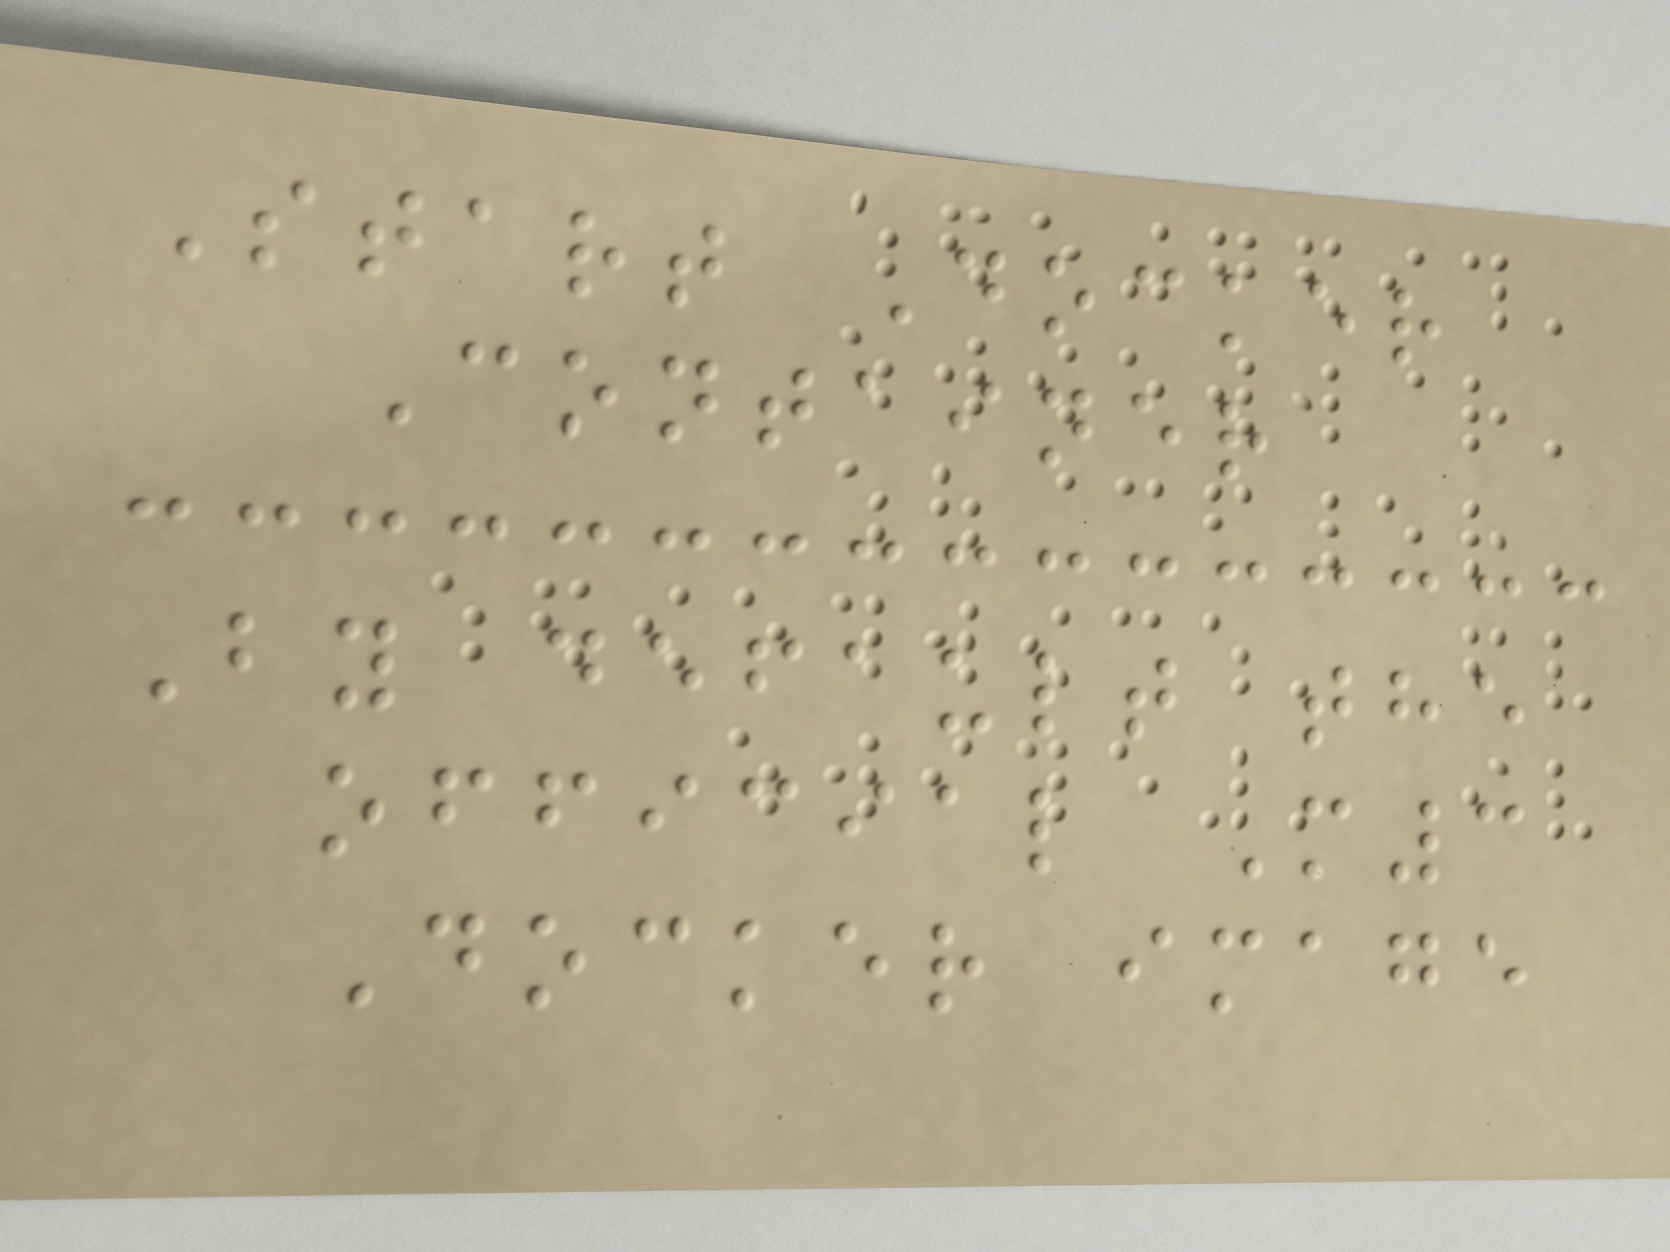Start Docker
Container
By default the
official M3
Docker image
